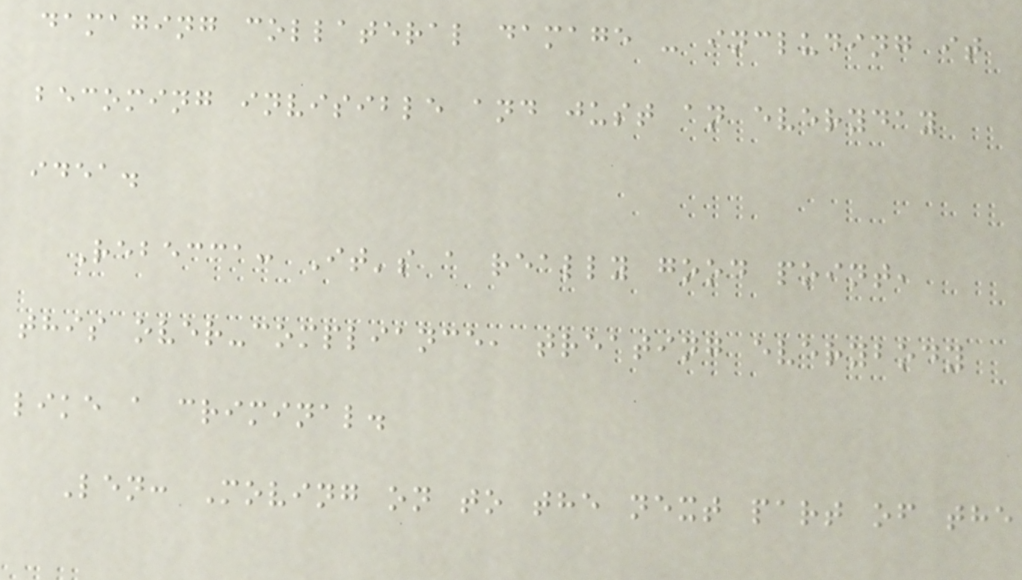damaging collateral damage - including it
becoming invisible and just an everyday
idea.
Rebecca: It's a really good point,
this over-compliance, treating everybody
like a criminal.
Len: Moving on to the next part of the
